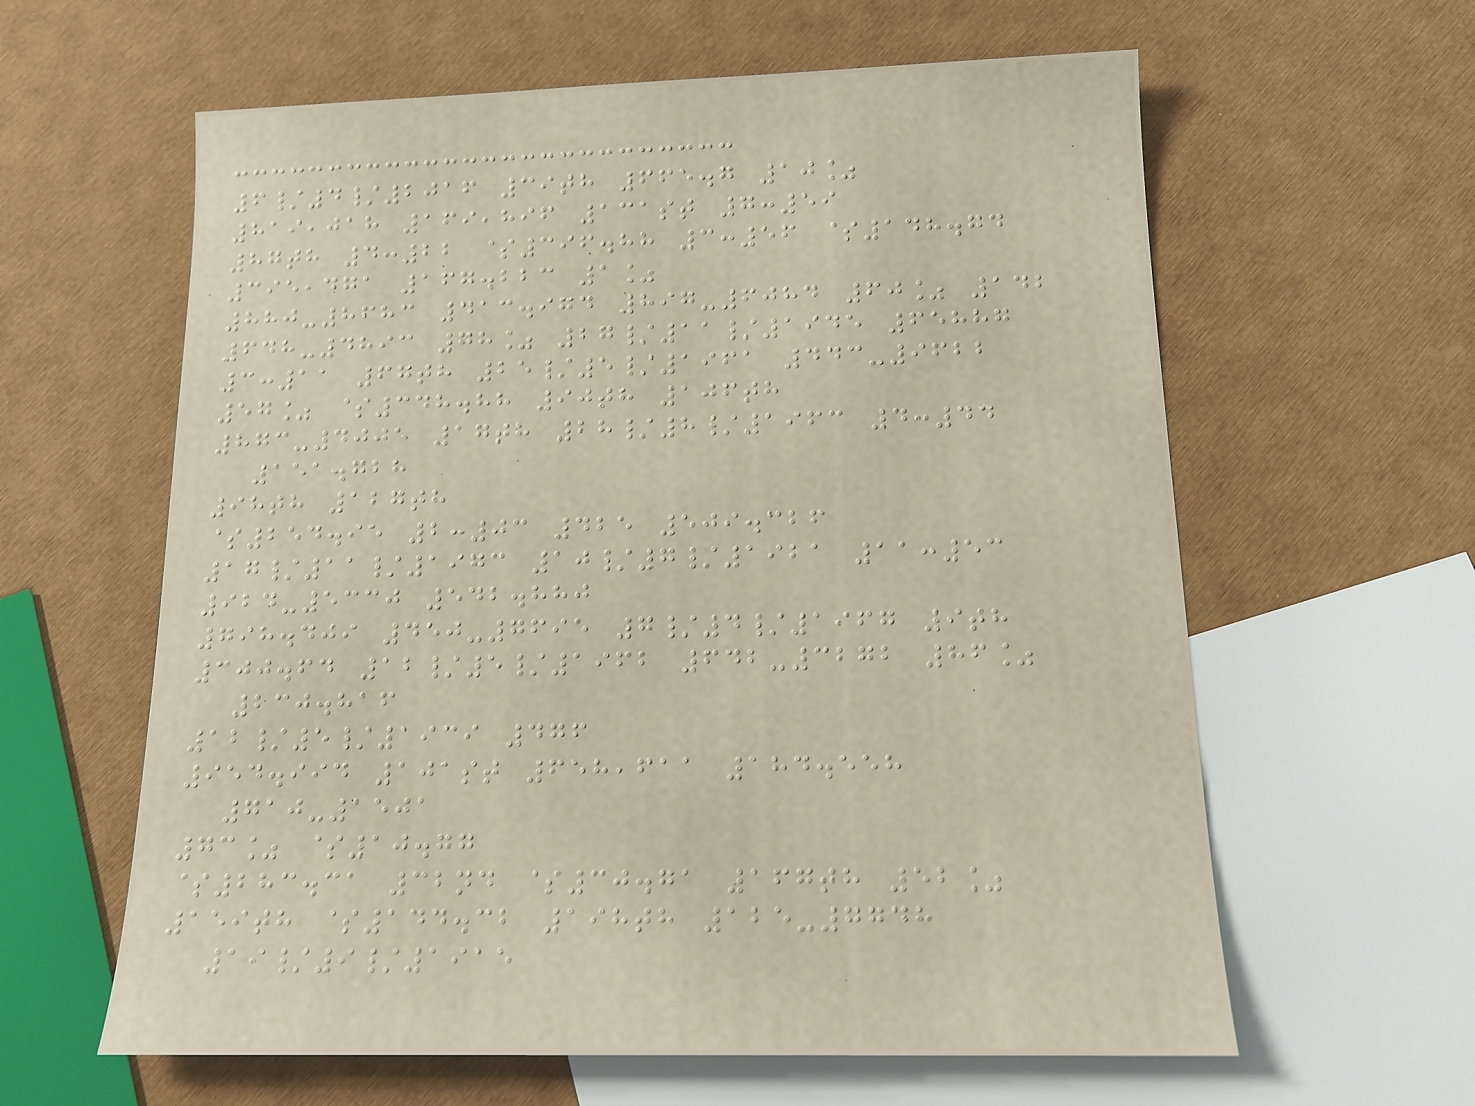6/4/2016 39th 665.7 10%
819,018 169,896 131st 7:59
87th 4:22 $396.88 3:56 $148.74
395,471 167.223 1%
880-8683 413.974 897-6084 60% 142
648-4893 78% 27/11/1945 65887
3:11 67th 25/5/1961 443-9622
57% $348.88 90th 106th
873-4005 17th 28/8/1963 4:44
151.728
98th 127th
$254.95 2:03 425 509.326
17/11/1973 10/7/1921 11:53
924-5330 542.880
798.409 450-7695 7/4/1967 9th
300.64 12/5/1962 642-3272 86%
230.816
12/5/1939 476
954.994 101st 658,611 184.558
710-1501
73% $10.77
$283.31 32nd $30.71 167th 52%
159th $144.32 198th 125-7748
19/9/1915
